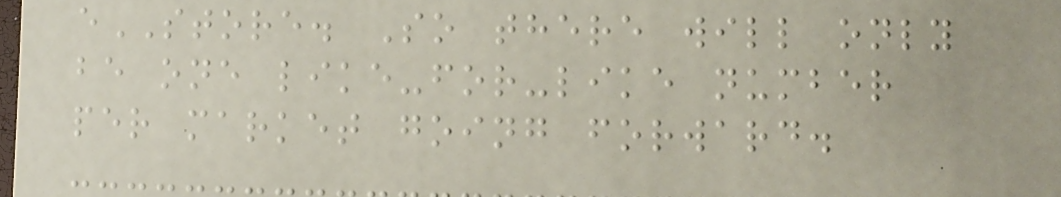eSTORE. So there will only
be one like-for-like number
per market going forward.
